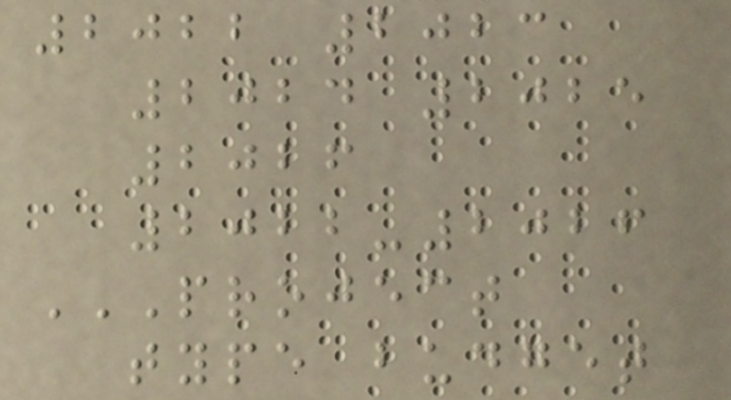2022 2023
2024 2025
2026
2022-2026
PROJECT
TYPE BUDGET
